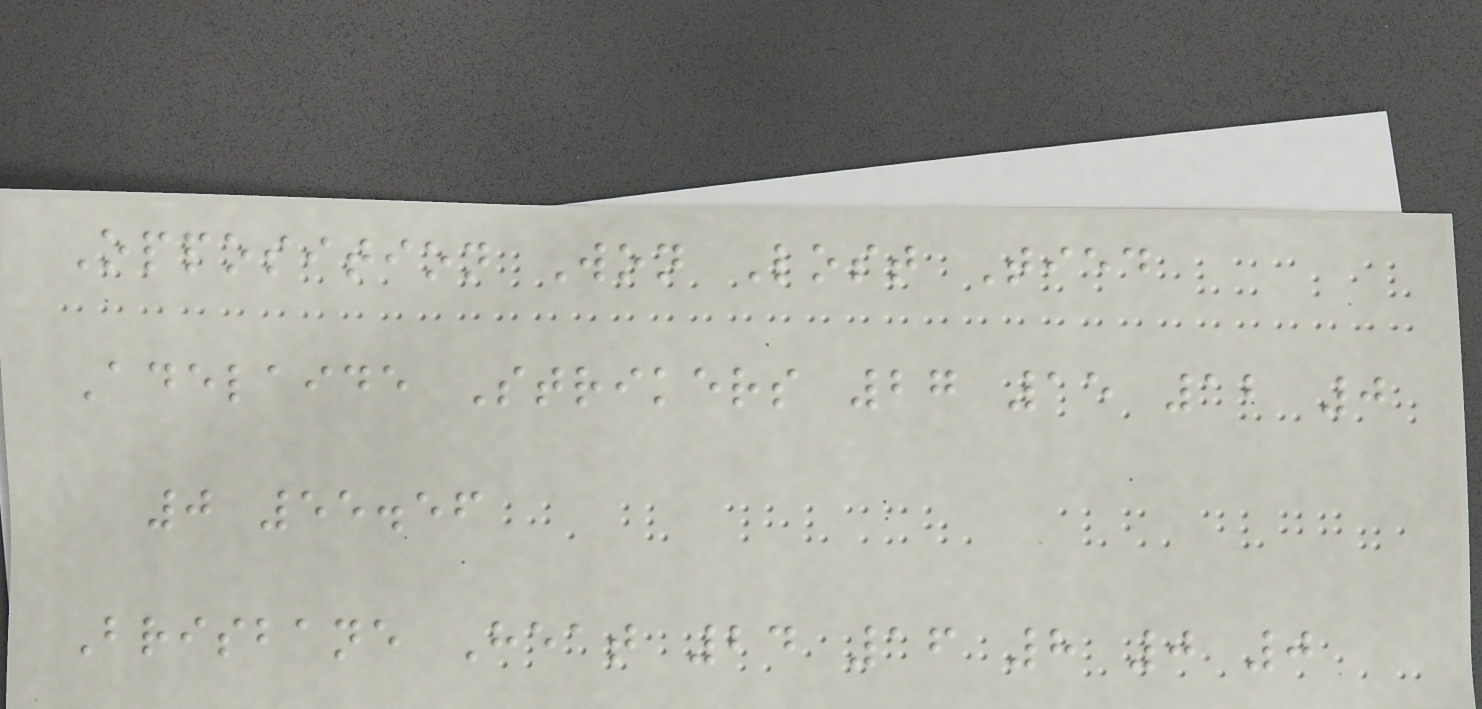Opposition Won Lost Tied
Adelaide Strikers 27 15 12 0
0 55.56
Brisbane Heat 24 16 8 0 0
